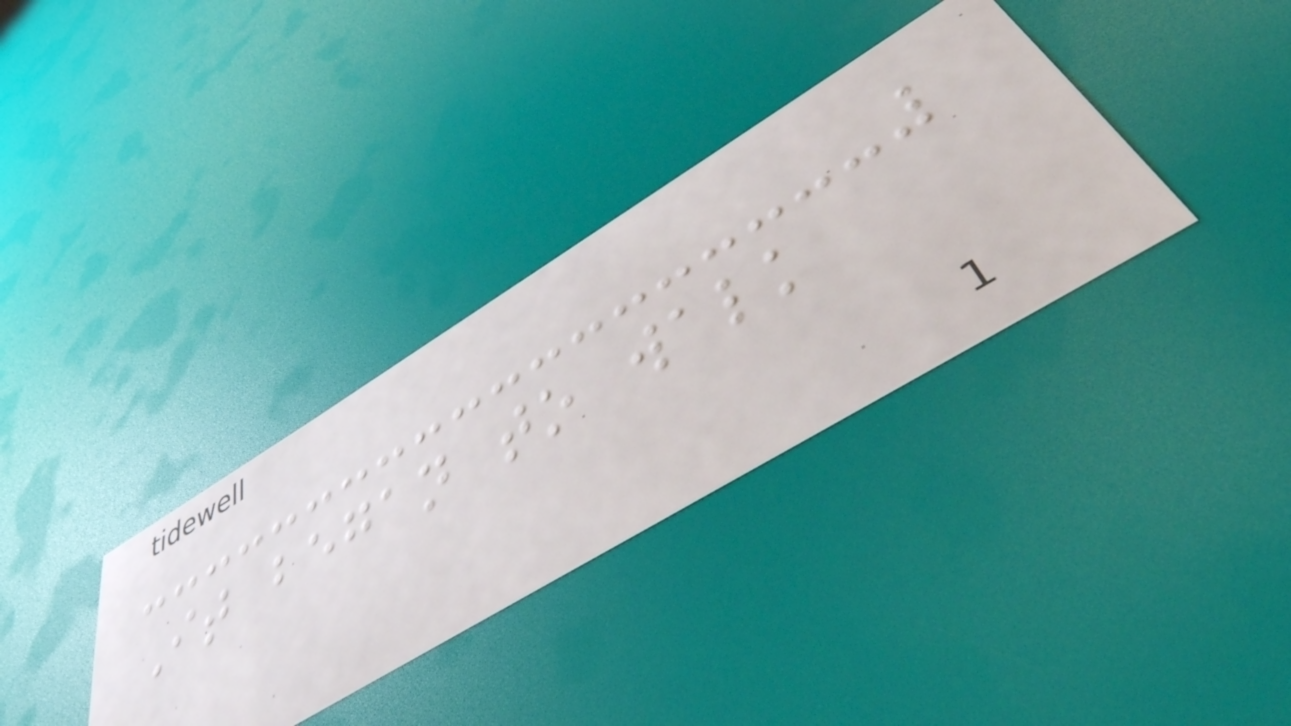It began to walk
